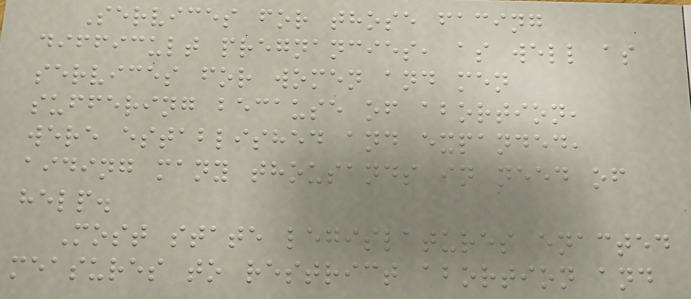Services for those facing
difficult pregnancies, as well as
services for women and men
suffering because of abortion,
were established and expanded,
aiding many thousands in need of
help.
Most state legislatures enacted
measures to restrict abortion and
